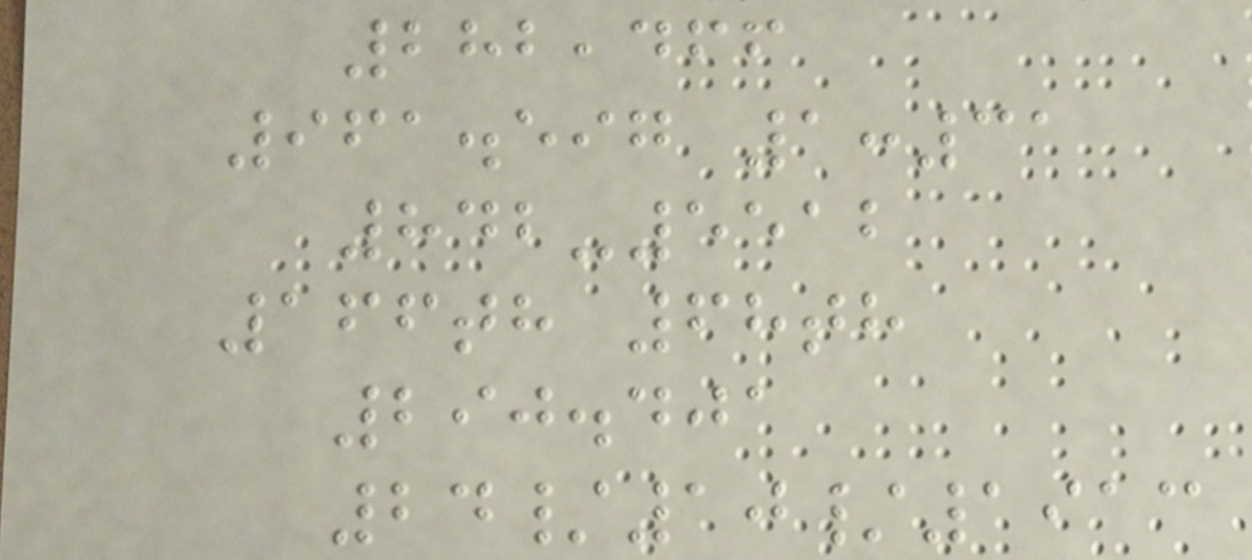282,466
961.597 1:31
842-5512
166th 68th
290.401
24/10/1913
